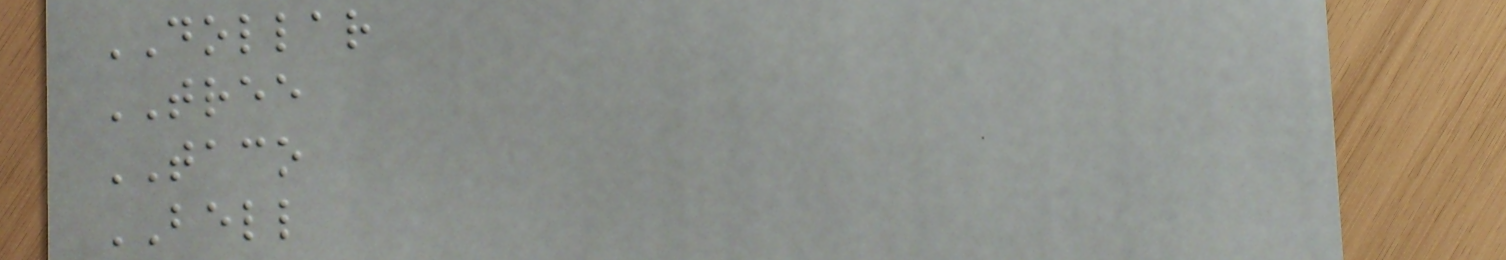DOLLAR
TREE
TACO
BELL
